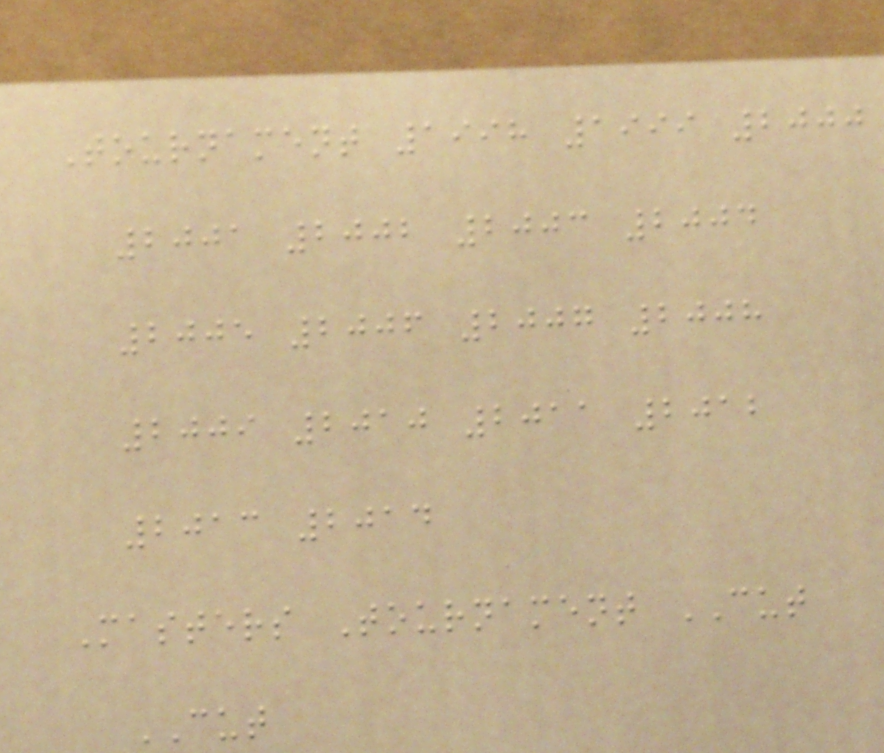Tournament 1998 1999 2000
2001 2002 2003 2004
2005 2006 2007 2008
2009 2010 2011 2012
2013 2014
Masters Tournament CUT
CUT
